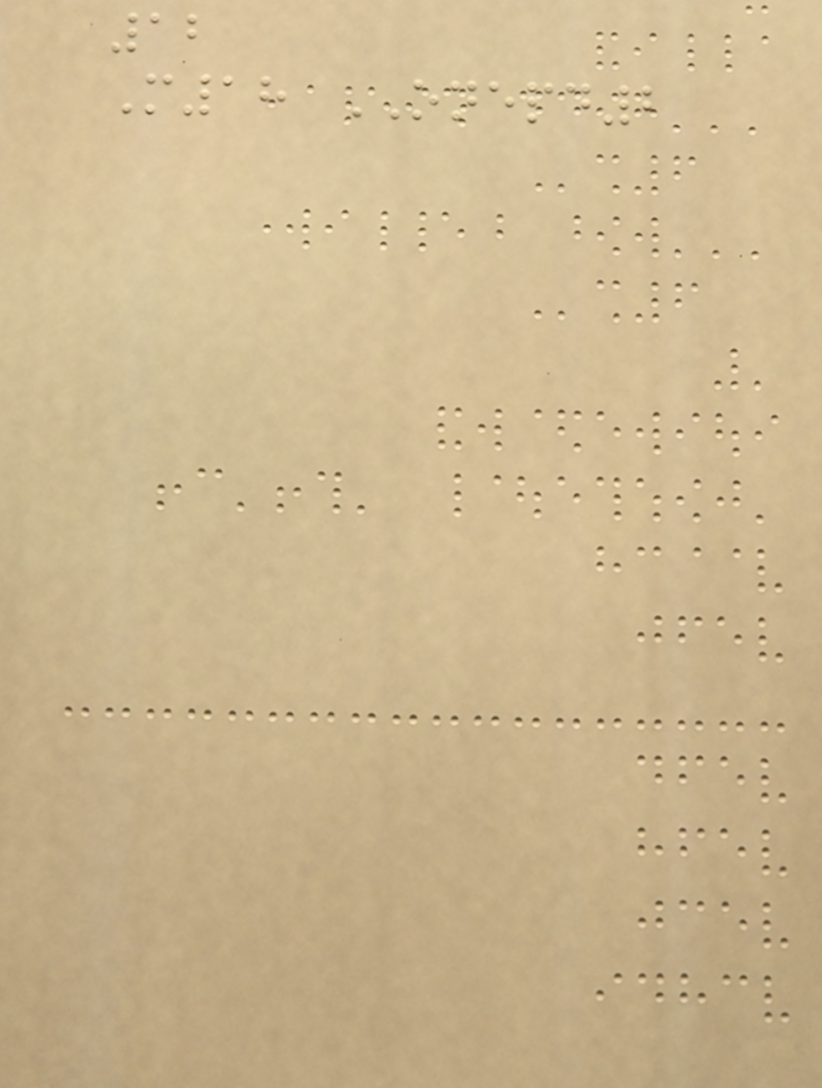12
M18 ONEPD2
